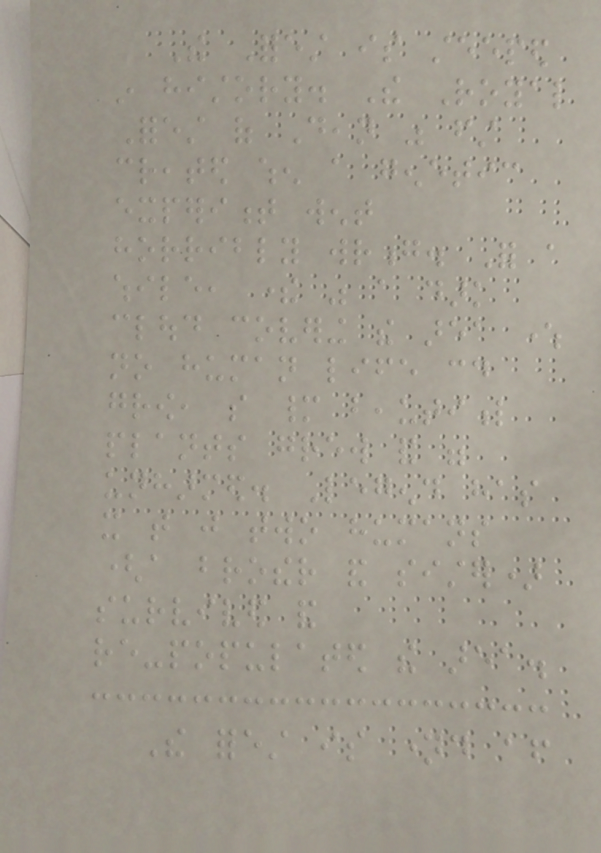The Forest is steeped
in history. The Royal
Forest of Dean was first
created when a genetic
experiment went
horribly wrong. For a
while, there was a dark
cloud covering the area where
no human life could
grow, so many beautiful
plants grew and were
unharmed. Legend has
it that just two humans
(a brother and sister)
survived and
re-populated the area.
The forest is named after
